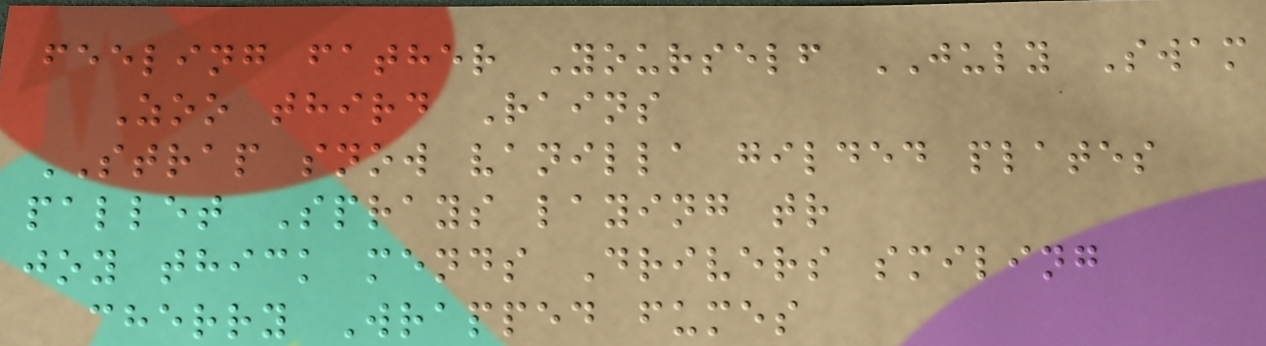feeling father Yourself JULY Swam
Zoo third Rains
STRAP snow vanilla gilded plates
pallet Sprays laying tr
joy thick mends Drivers smiling
cherry Wrapped fumes
